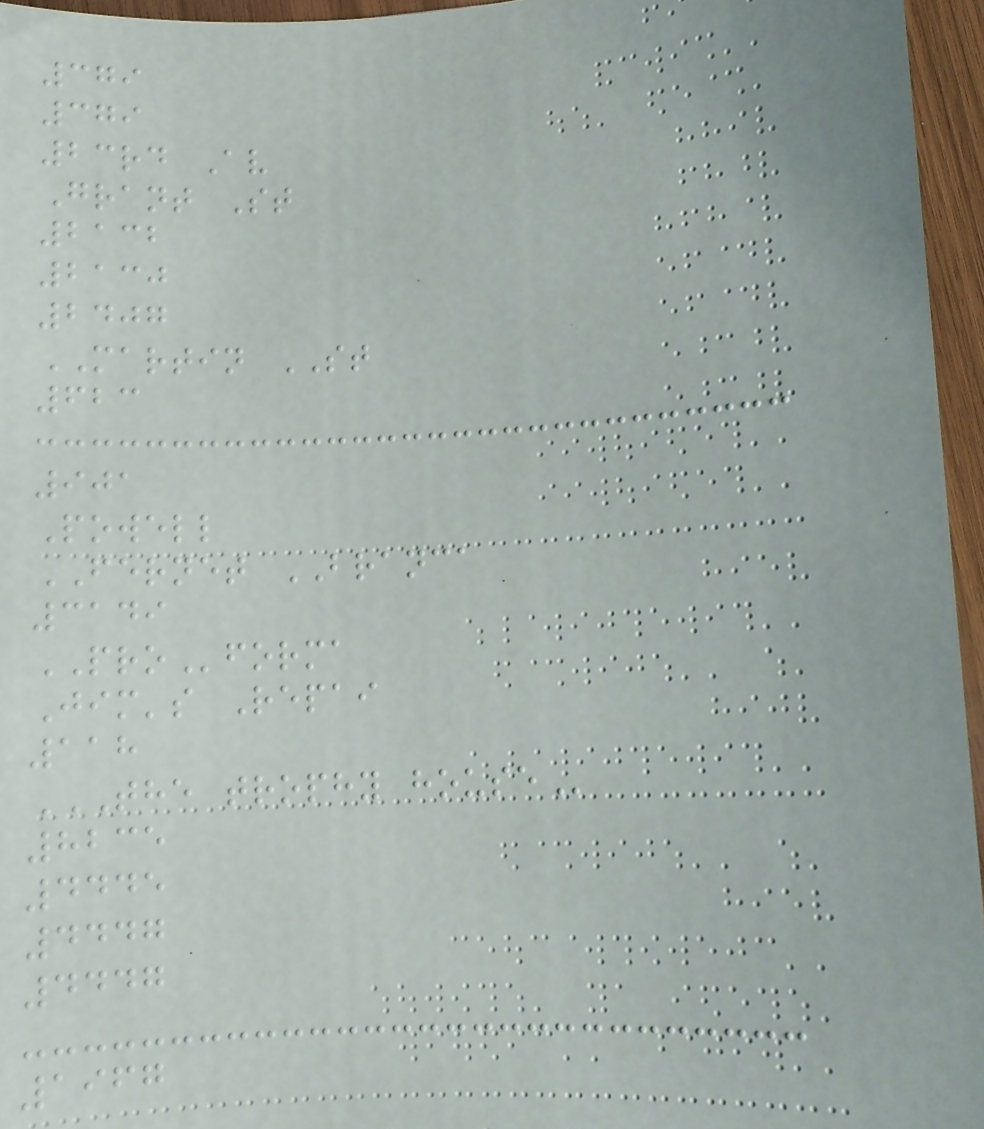379
379
23rd Av
Grant St
2132
2130
2407
MARTIN ST
623
901
Powell
FERNET BRANCA
3149
PROforma
Jim's Repai
118
THE TROPHY HOUSE
8235
4445
4447
4447
1967
